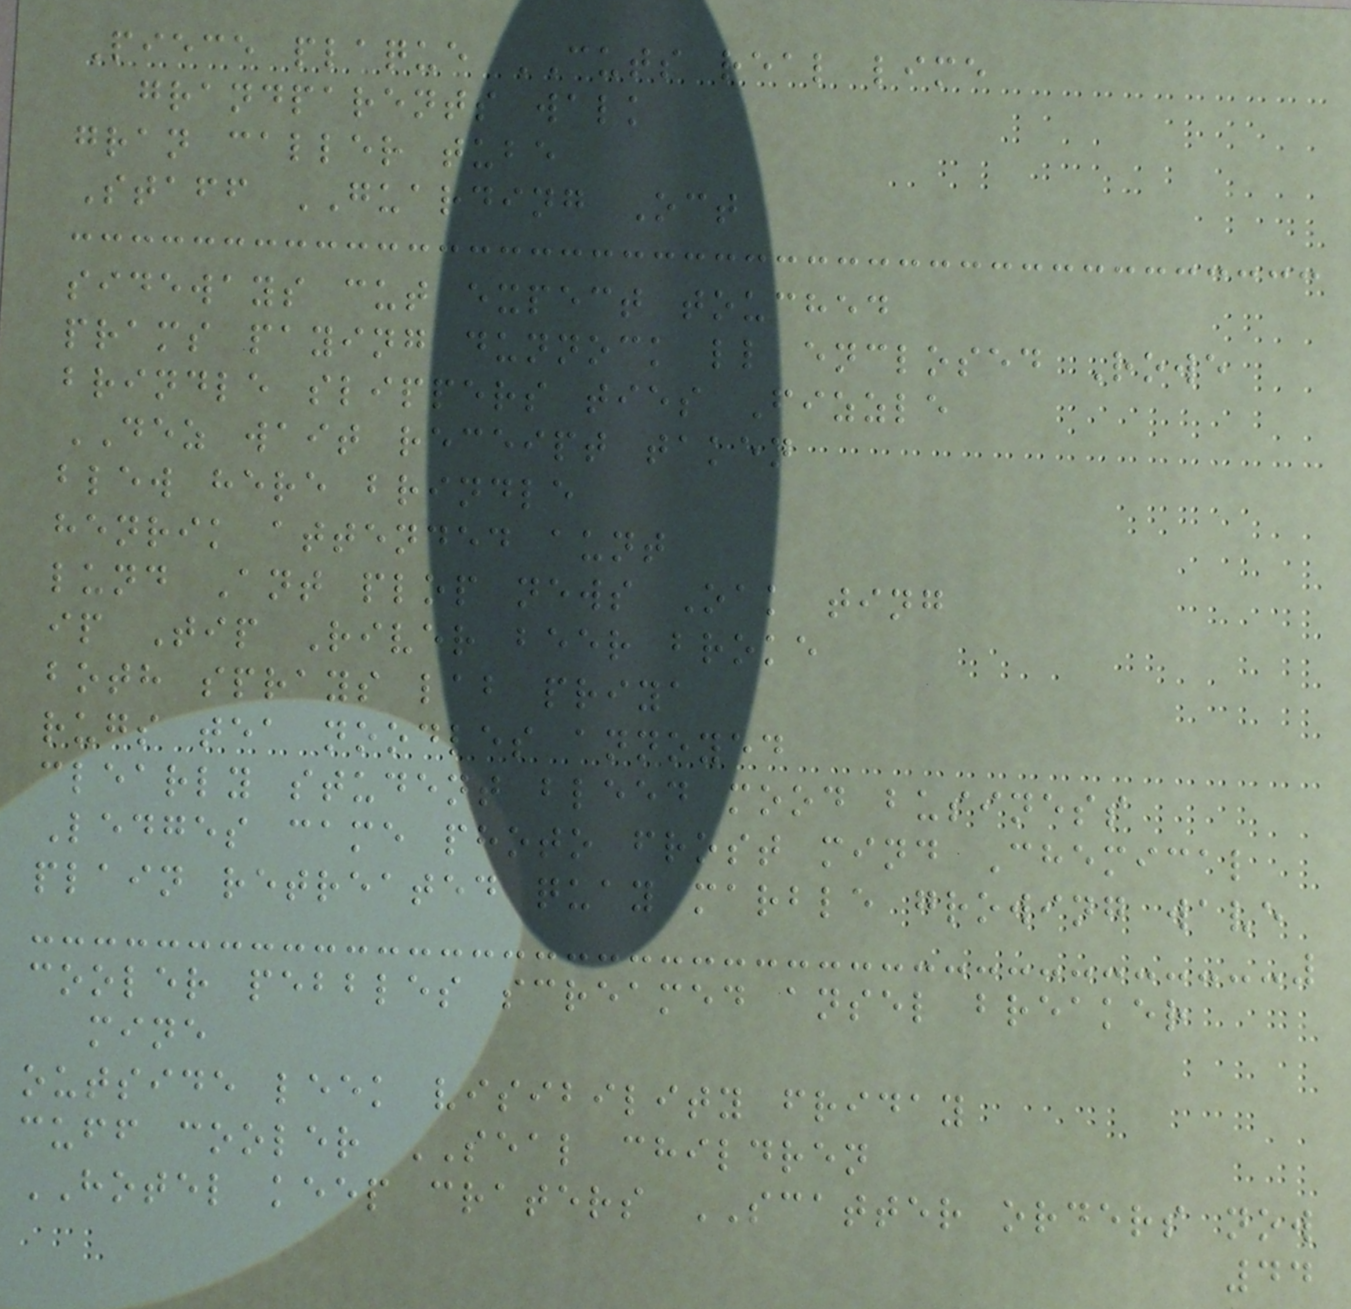Piece plaque CUTS real lime
grandparents walk
gran caller tube
Staff GUARDING Oct
sideways cut expect touched
prams paying dunnock ll enclosed Rowe
brindle slippers ties Fizzle
DEZ wait receipt taken
blew here brindle
henrik attended aunt
lund Ant plop news Oak ting
ip Tip River beer broke
both sprays lab priya
rugs tea noodles annoyed
clearly student bleed mood business
Ledges came photo frost mind Chemical
plain retreated quay marble growing wave
cooler pebbles screamed ansel breaker
mine
outside leek visibility friday
cuff cooler SEAL children
HOTEL keep craters SCATTER orders now
44
